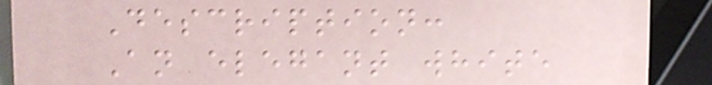Description:
An elegant white
